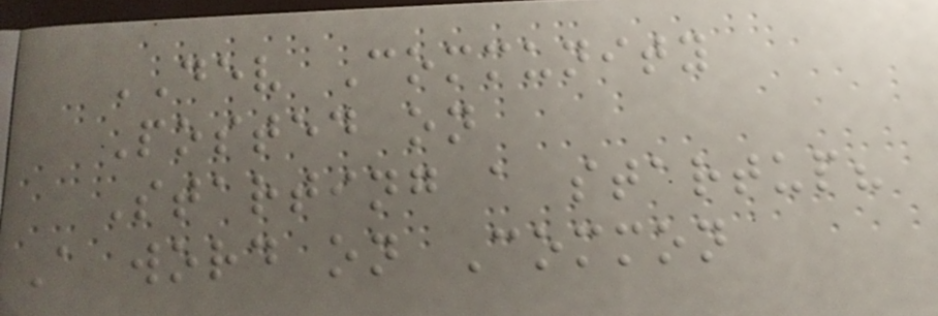DEV Community
Posted on
Starting a startup?
A word on Common
